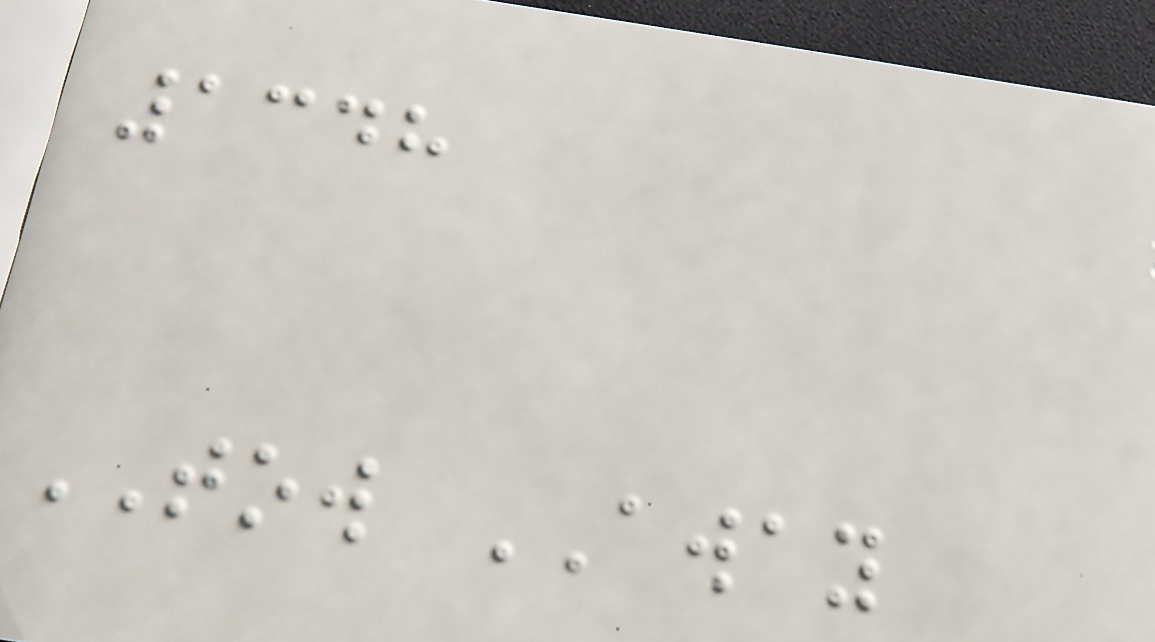1348
TOW AWAY
